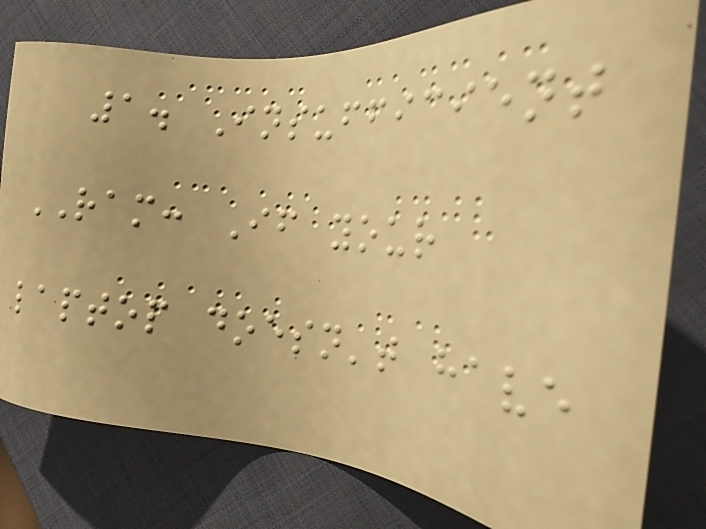1. Insufficient
RAM: If your
laptop doesn't have
